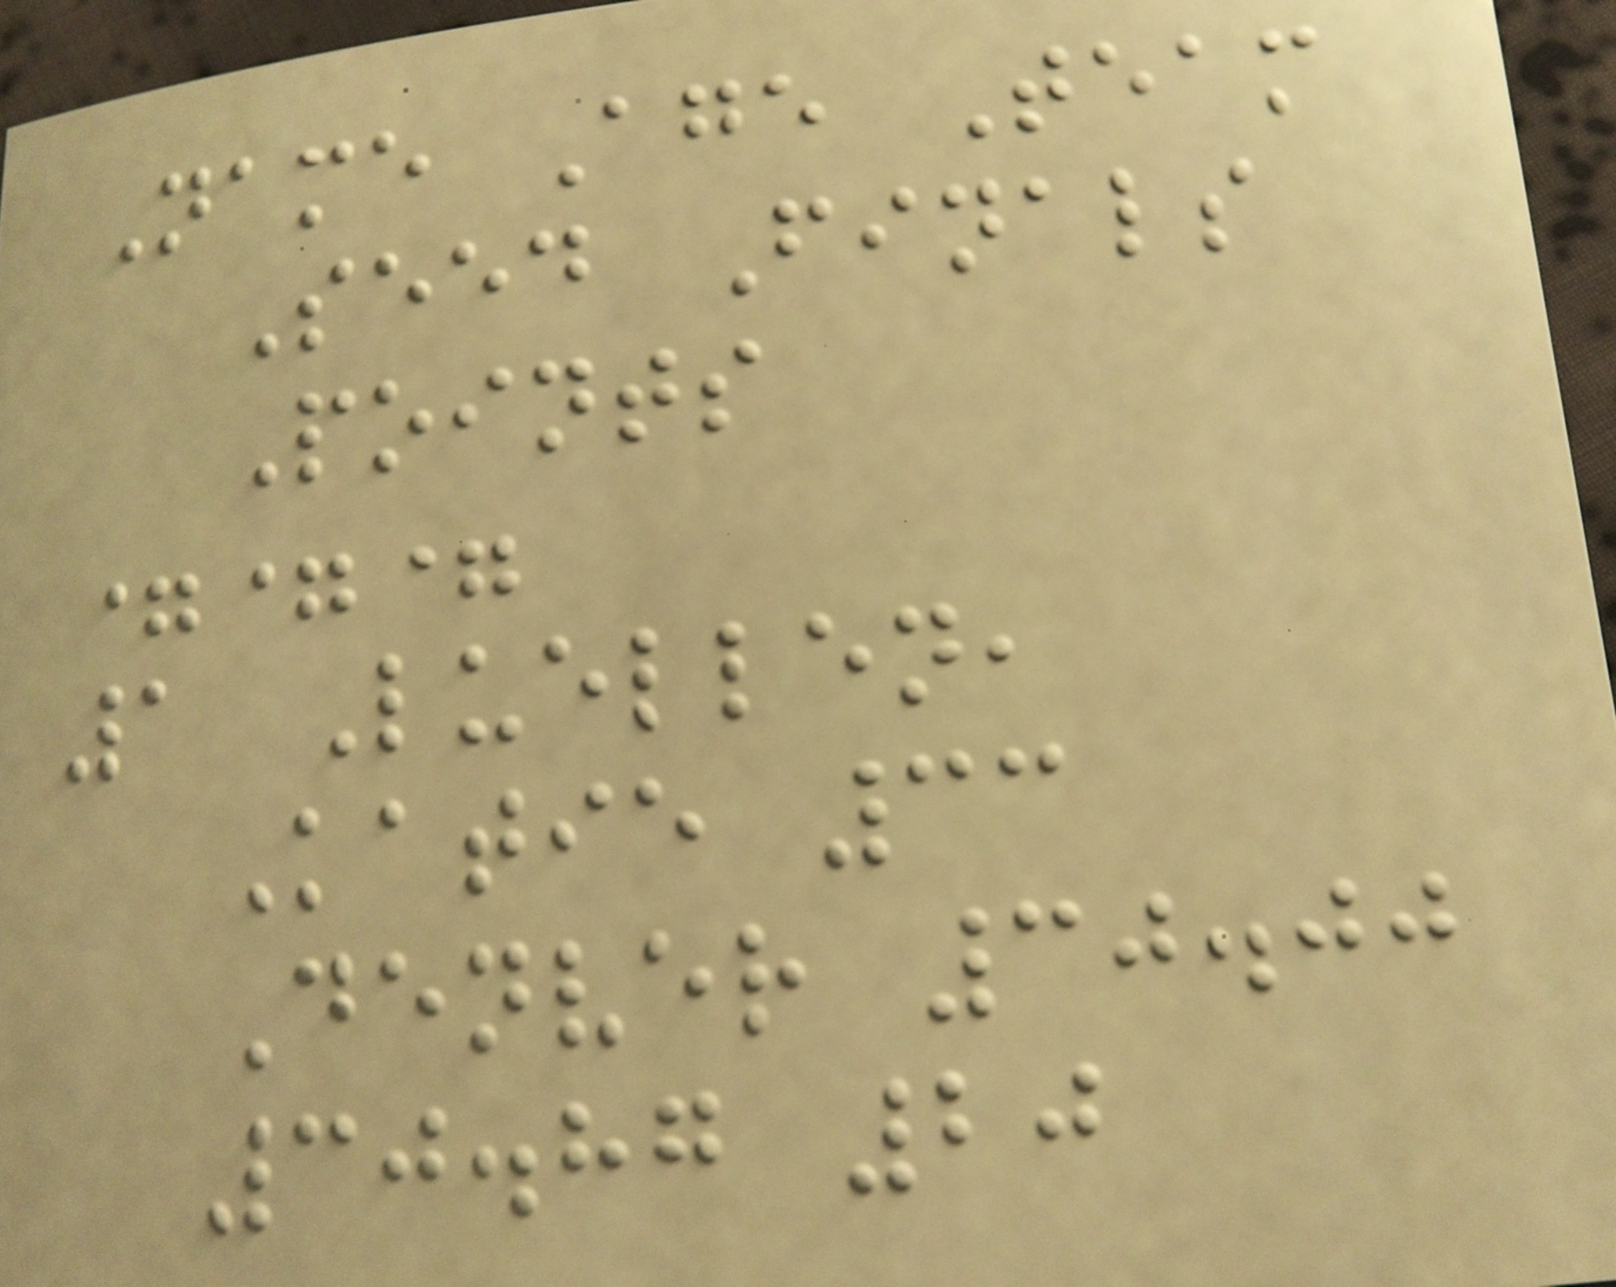Name Age Team
Seed Finals
Points
===
1 Luellen,
Katie 33
Denver 30.00
30.87 20
